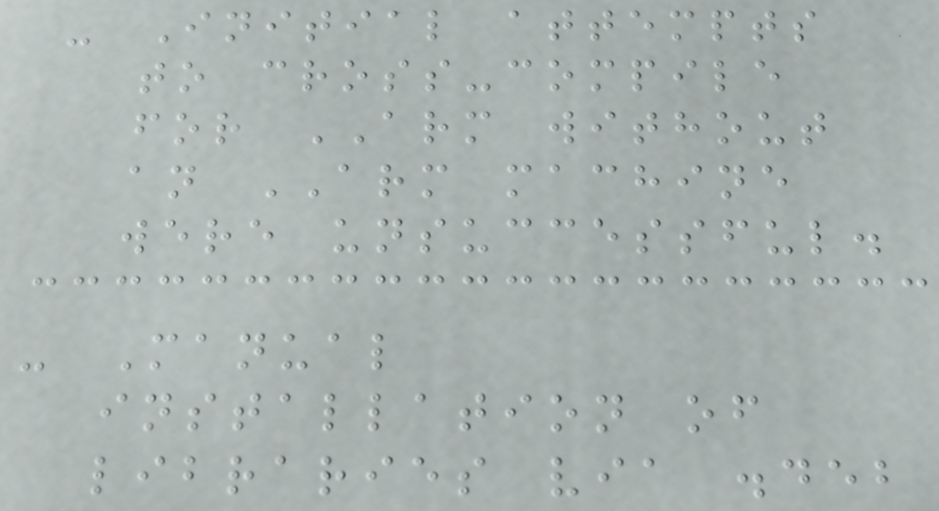- Initial attempts
to cross-compile
for ARM without
an ARM machine
were unsuccessful.
- Manual
installation of
libraries via .deb
